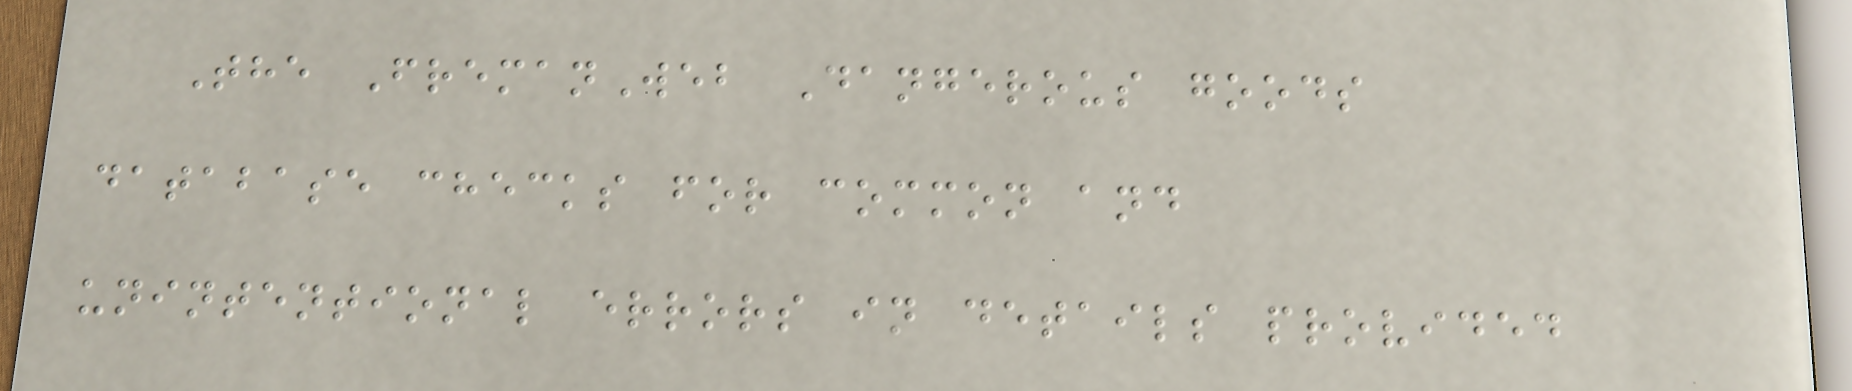The FremanWeb Dangerous goods
database checks for common and
unintentional errors in details provided
